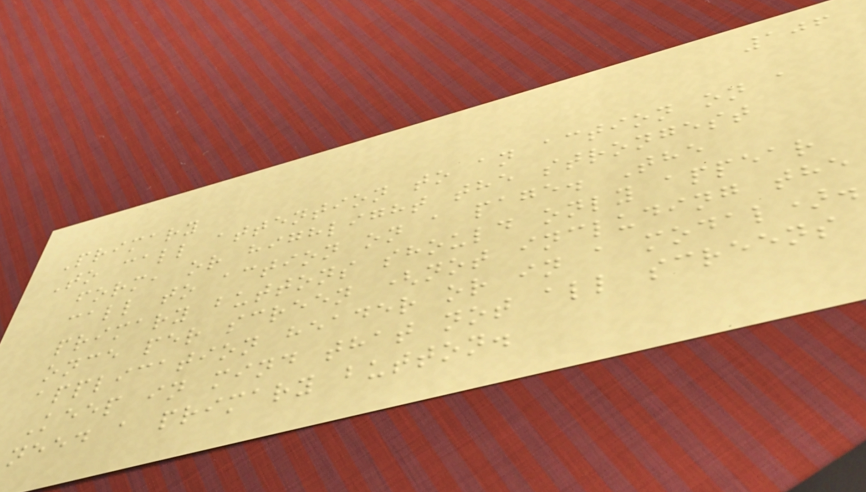106
Primary
To call attention to an action on a
form, or highlight the strongest
call to action on a page. The
primary buttons should only appear
once per screen (not including the
application header or in a modal).
Keep in mind that not all screens
need a primary button.
